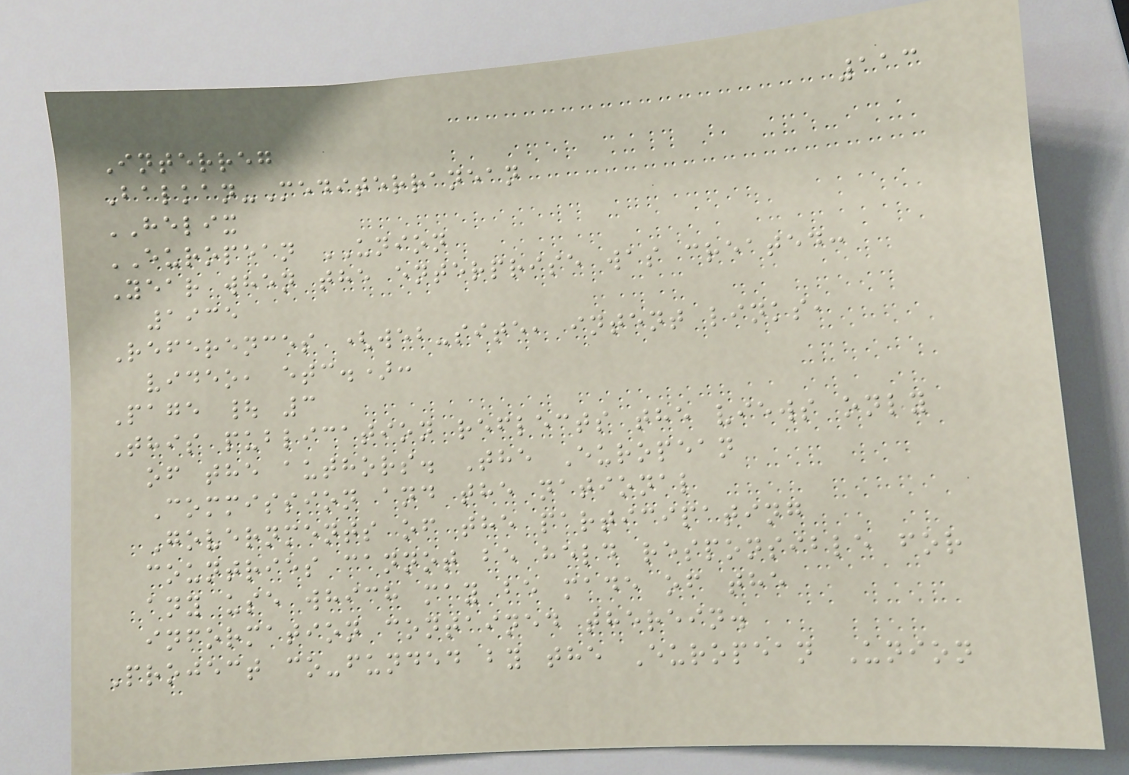113
Interreg
Balkan-Mediterranean
HELIX
EUROPEAN UNION
Year when the enterprise was created:
1935
References (web-site, intent links,
video, etc.):
Page | 3
This publication reflects the views only
of the authors. The European
Commission and the national
Governments of the participating
countries cannot be held responsible for
any use which may be made of the
information contained therein.
Project co-funded by the European Union
